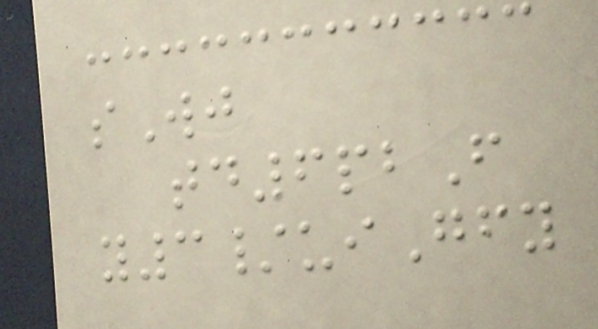sWj
td6pbF
y3/uiGfy
